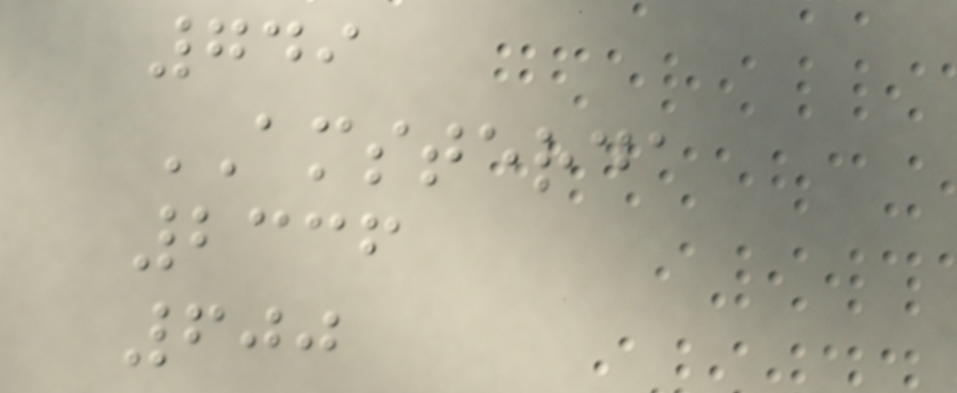749
AMSTERDA
2336
600
